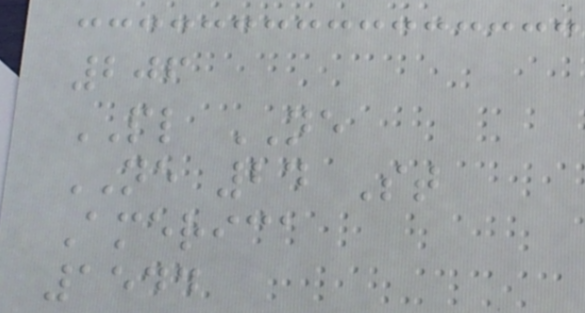206
PL NE
NE 24 St
America
1544
